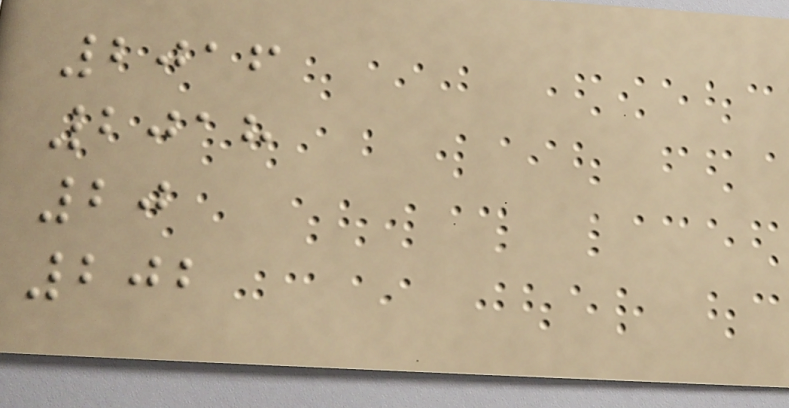2016
2018
20
202
